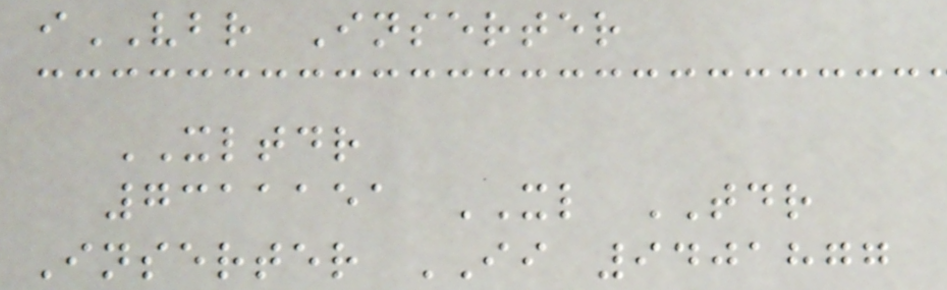iVBR Inserter
XLTDR
7311151 XL TDR
Inserter II 9401877
